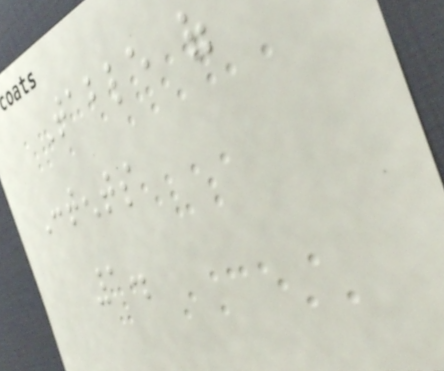Table of
Contents
1.
